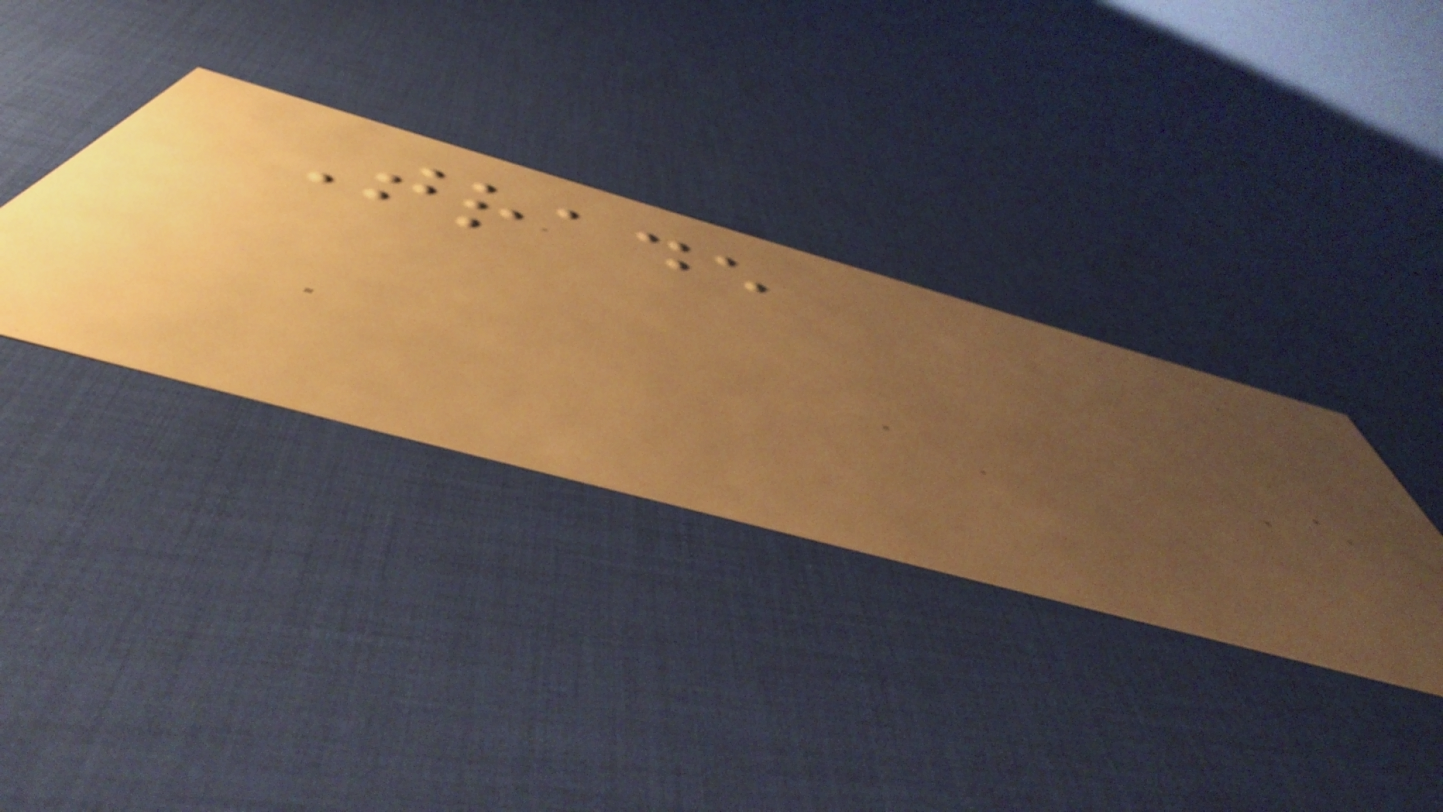Trade
